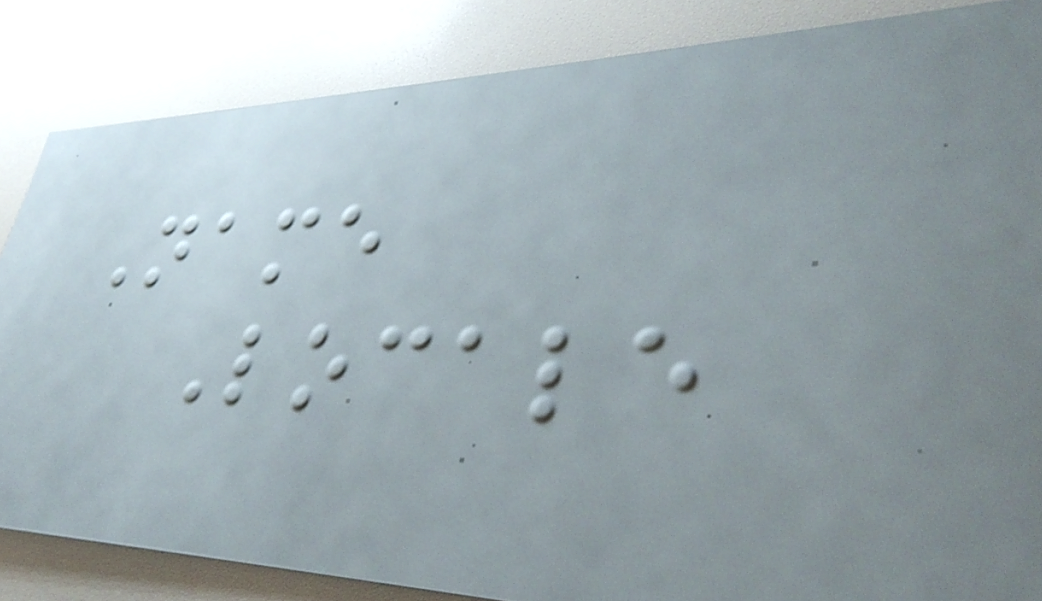Name
Locale
